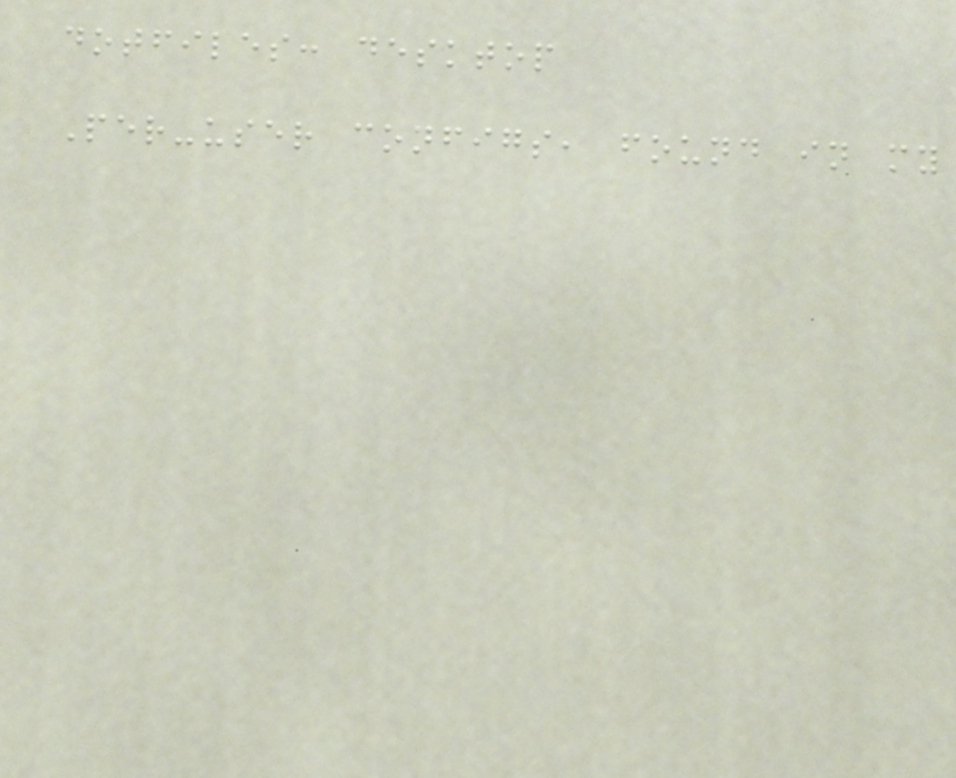dotfiles: desktop
Per-user configs, found in my
